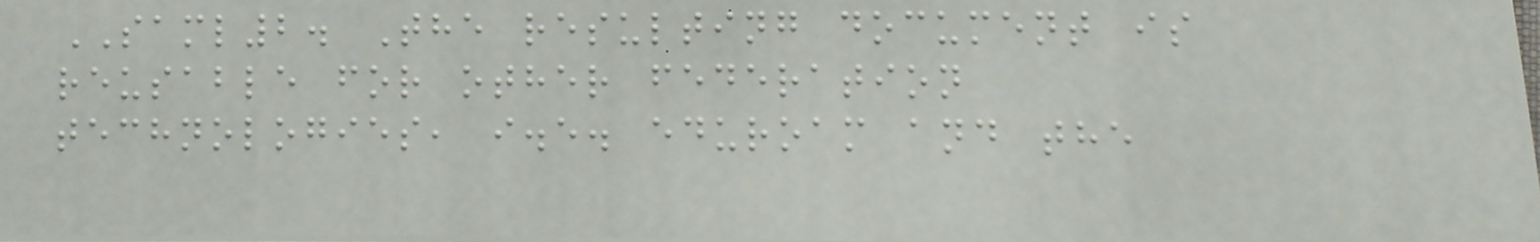SAML2. The resulting document is
reusable for other federation
technologies, i.e. eduroam and the
